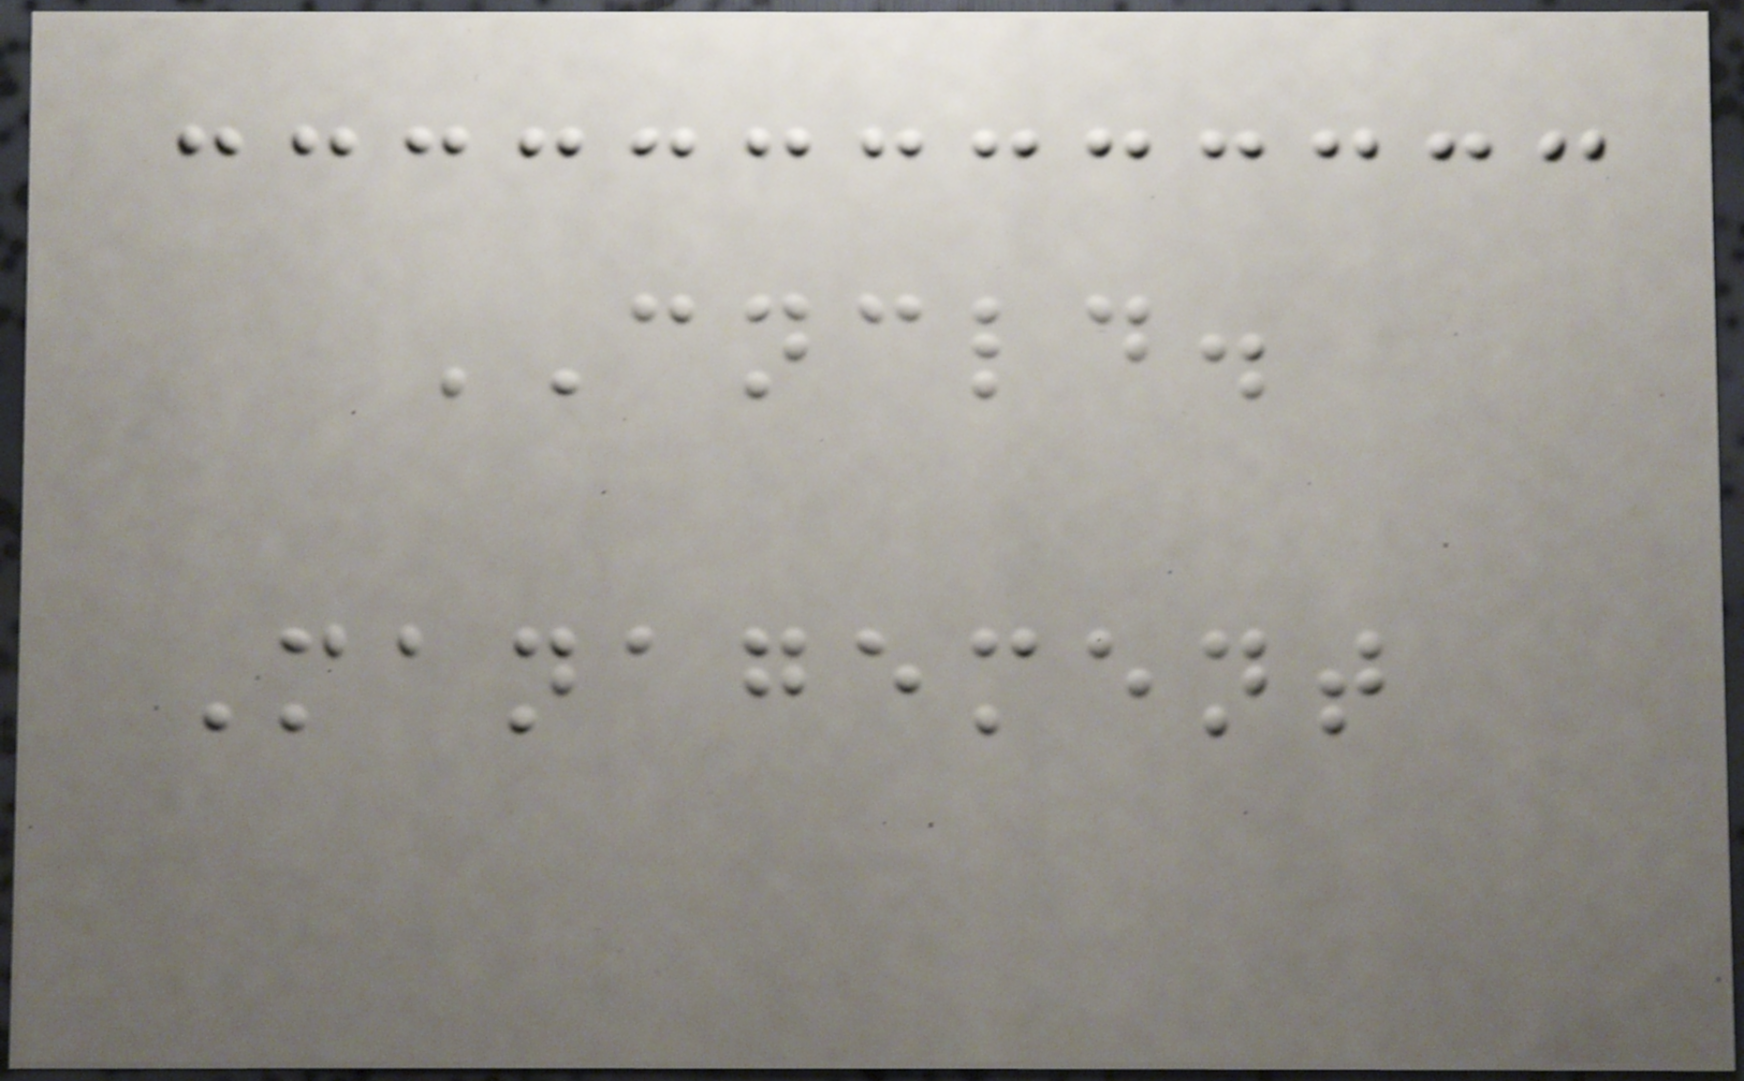CNCLD.
Management
